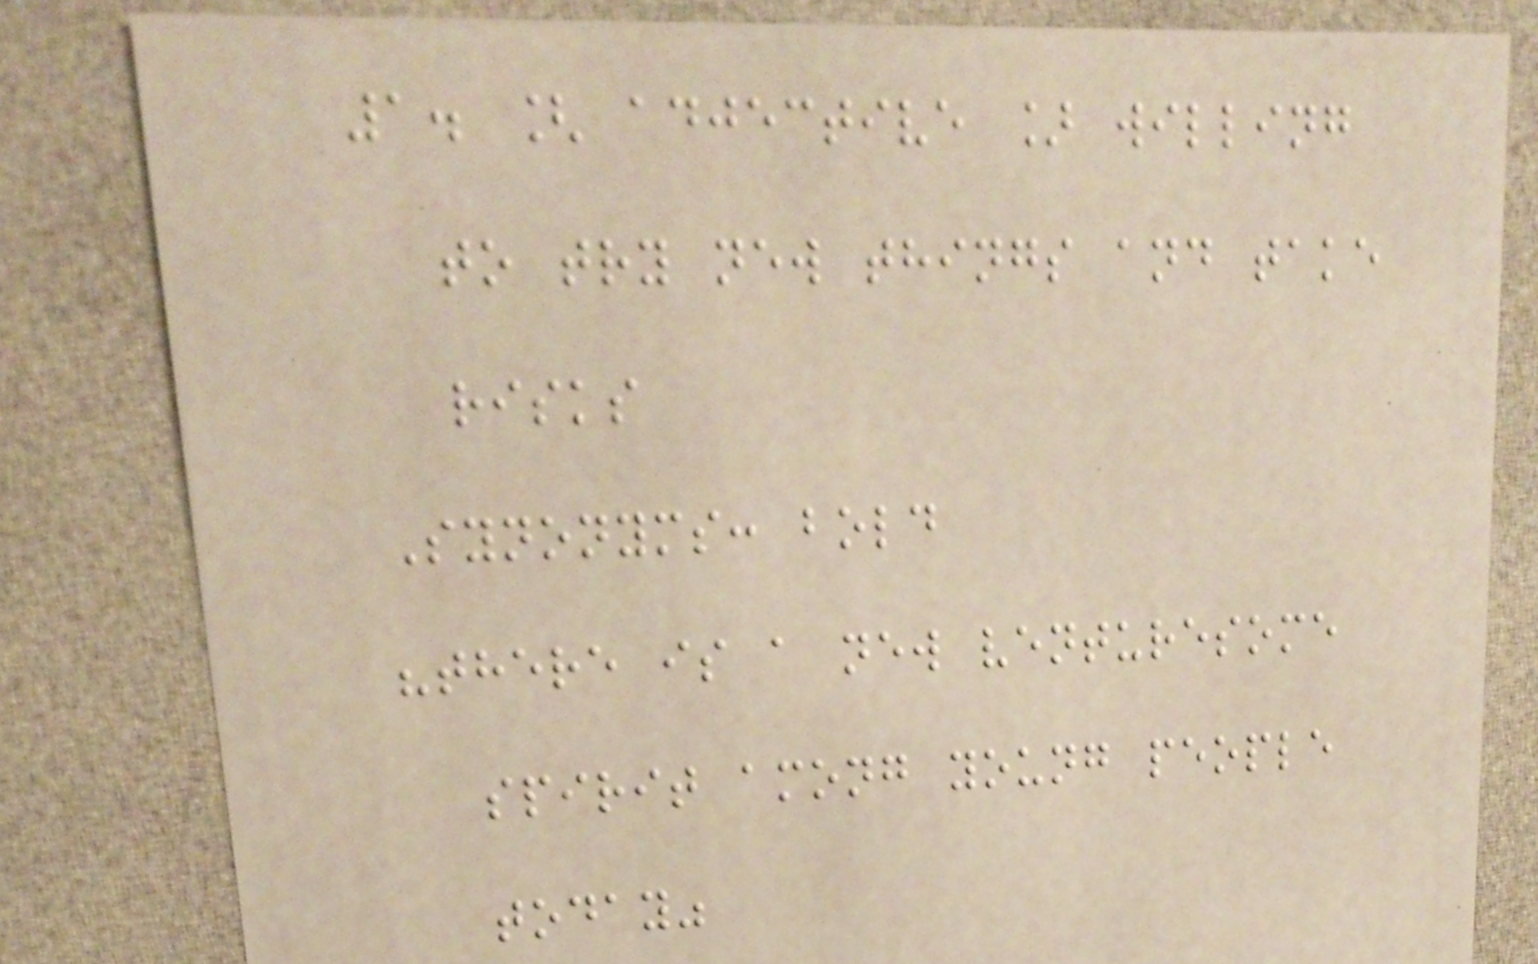1. [ adjective ] willing
to try new things and take
risks
Synonyms: bold
"there is a new venturesome
spirit among young people
today"
